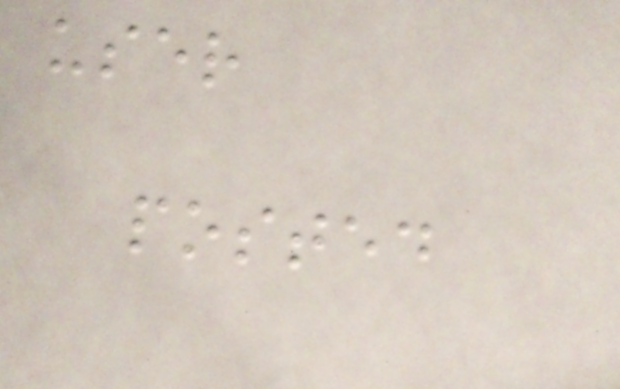user
posted
